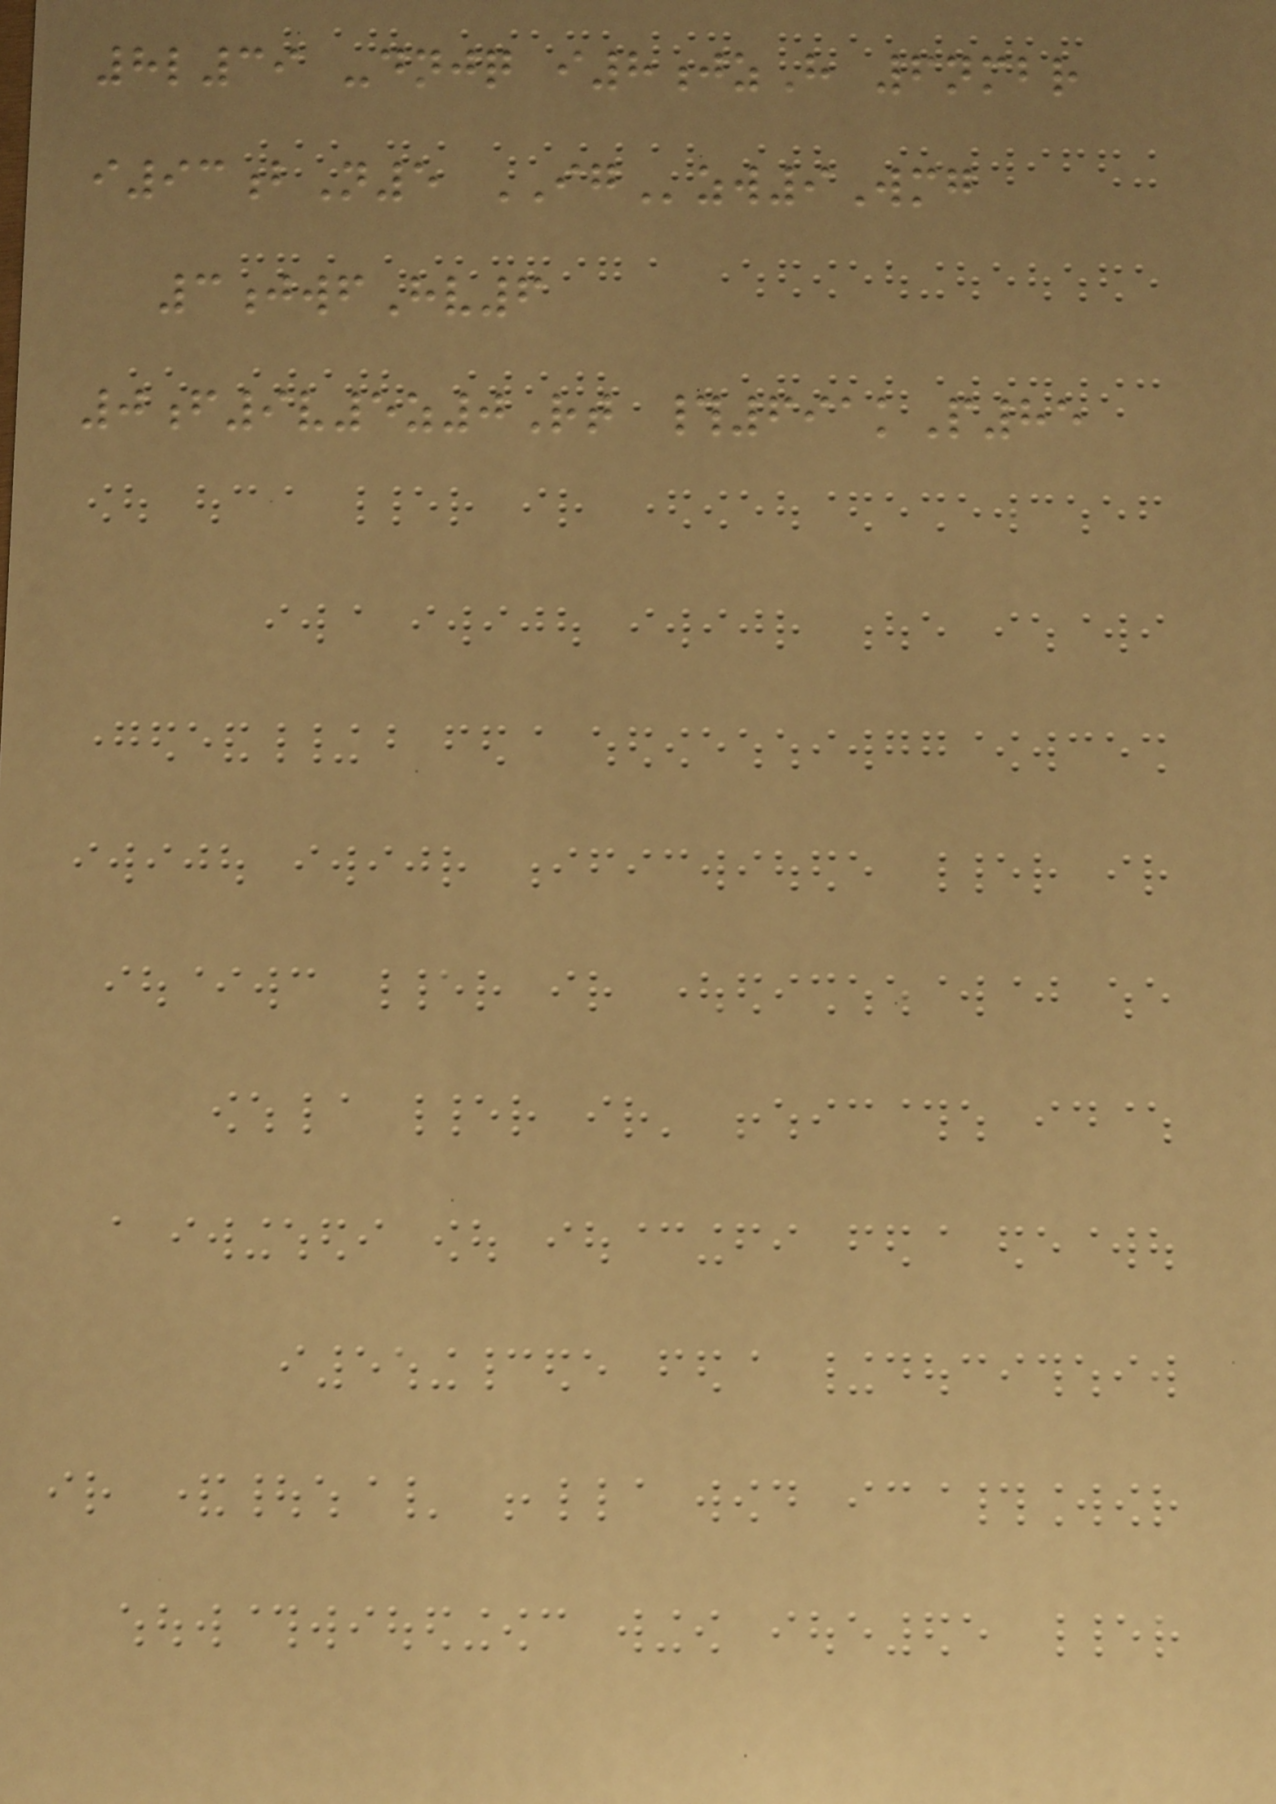8l39 -dnjq i8jzH 6nmbr
i93bN5 IGzw9Wmg
3jwfHv6
0f9v5z0Rt #691kP85
